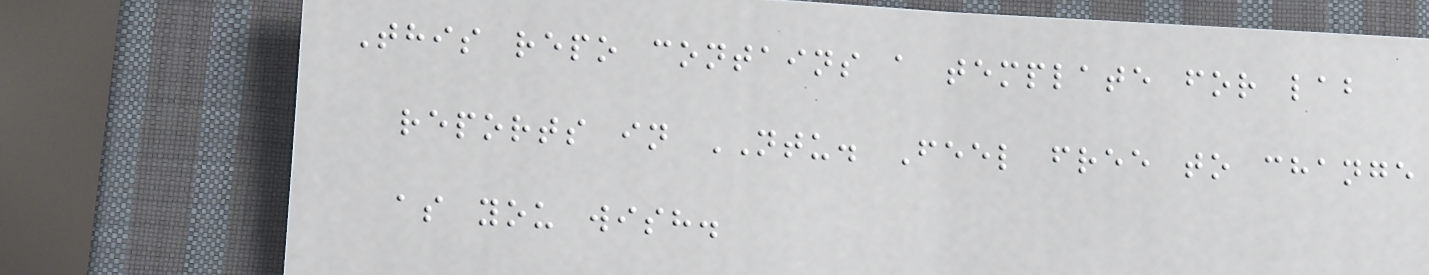This repo contains a template for lab
reports in NTU. Feel free to change
as you wish.
